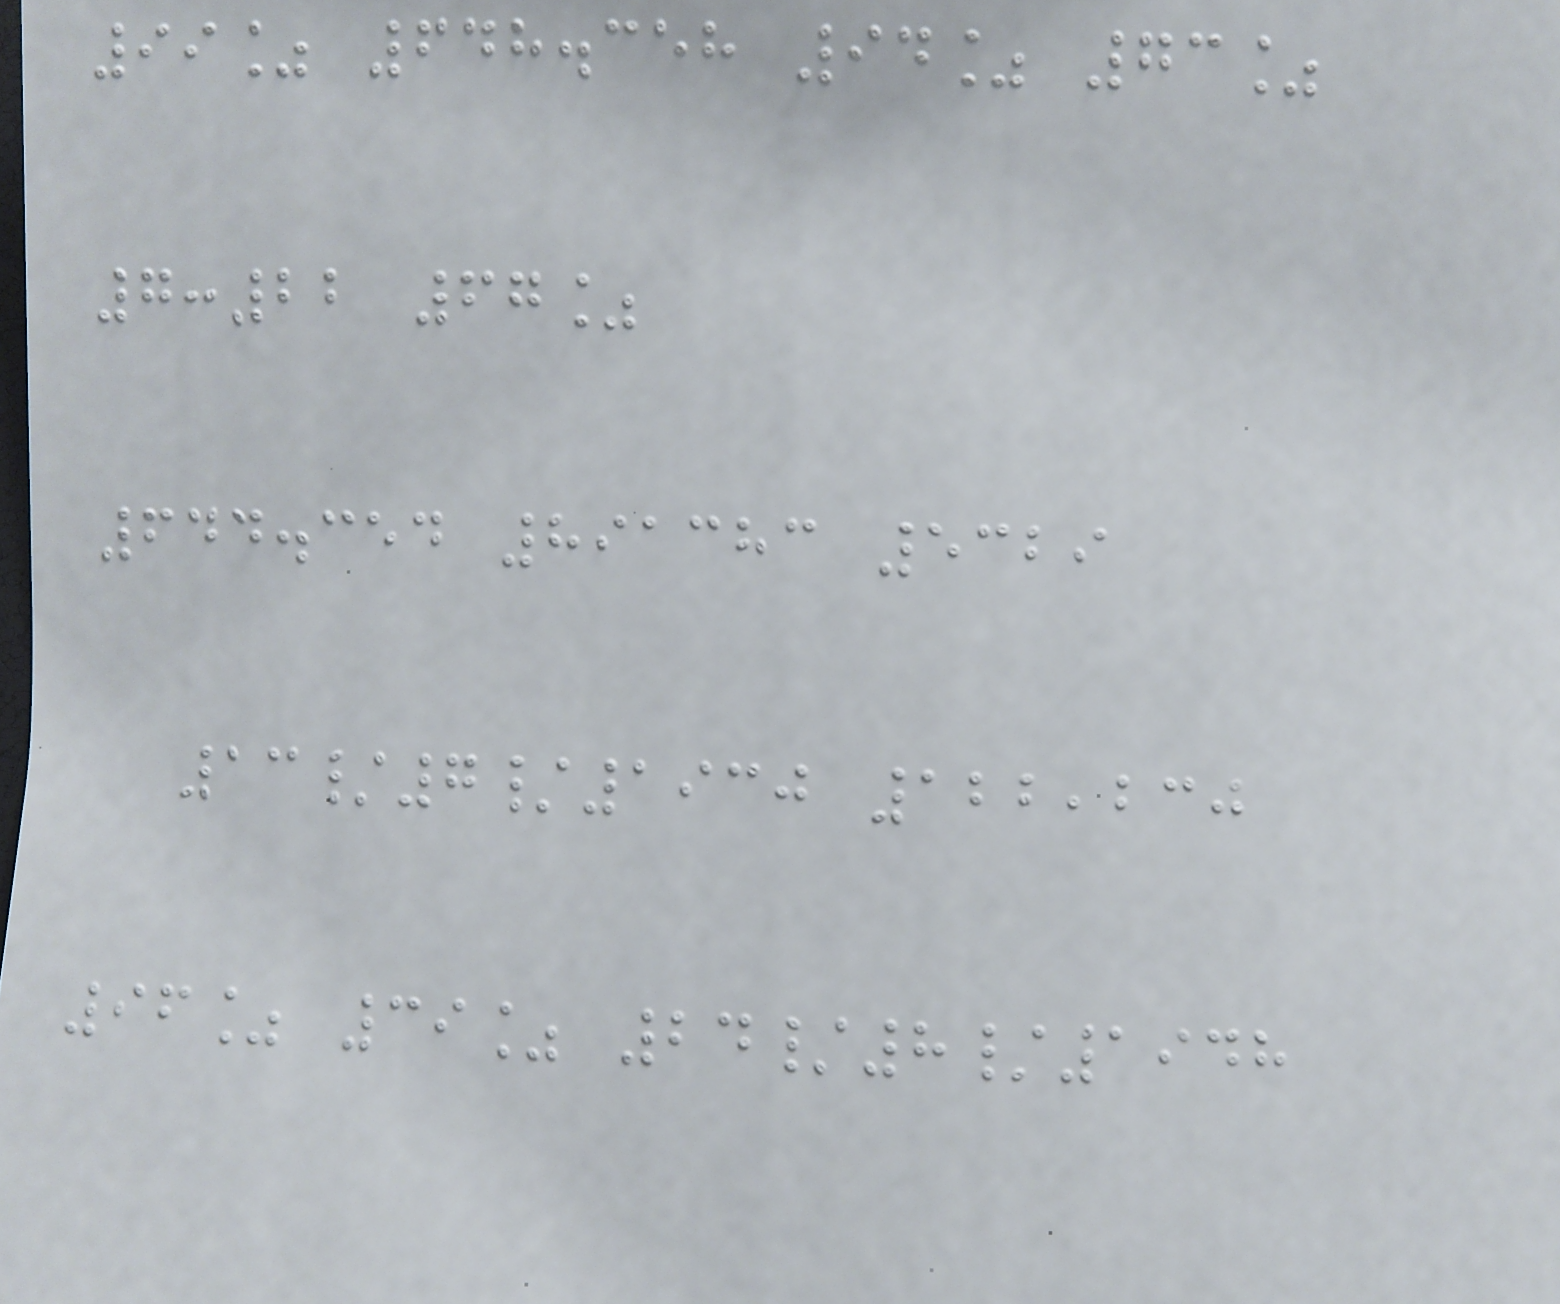99% 648.358 94% 73%
7:22 67%
644.354 891383 5329
13/7/1930 122,230
96% 39% 24/8/1948
